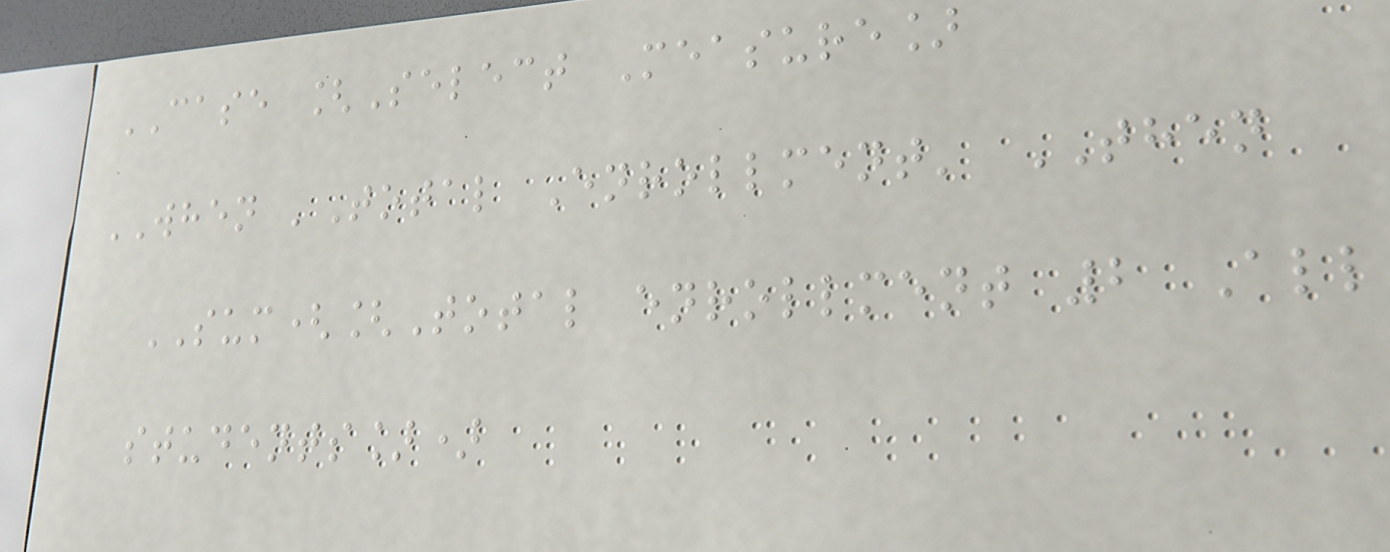CASE [Select Measure]
WHEN 'Total Enrollment' THEN
SUM([Total enrollment 2 All
students])
